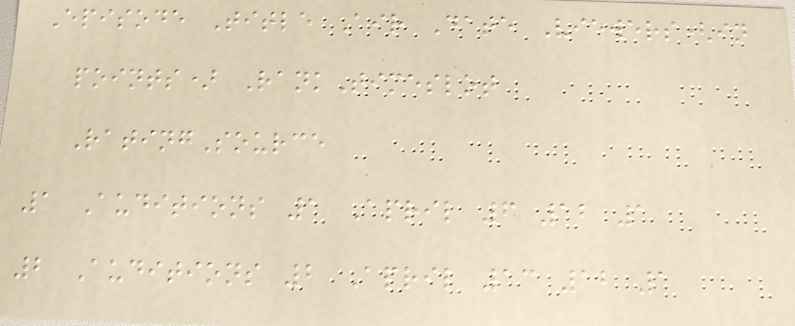Episode Title Air Date Viewers(in
points) RankTimeslot
RatingSource
1 Auditions 1 April 6 12 1
2 Auditions 2 April 13 12 1
